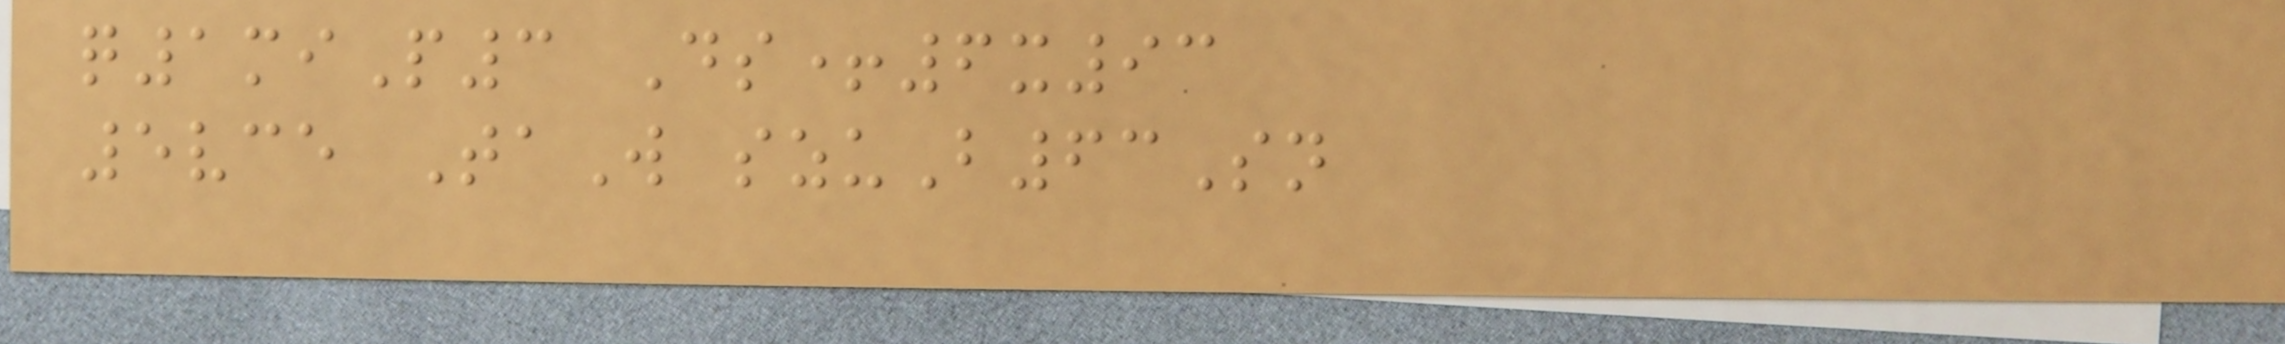q1miP3 Ds+6x93
5vce TaW szuB63Sn
